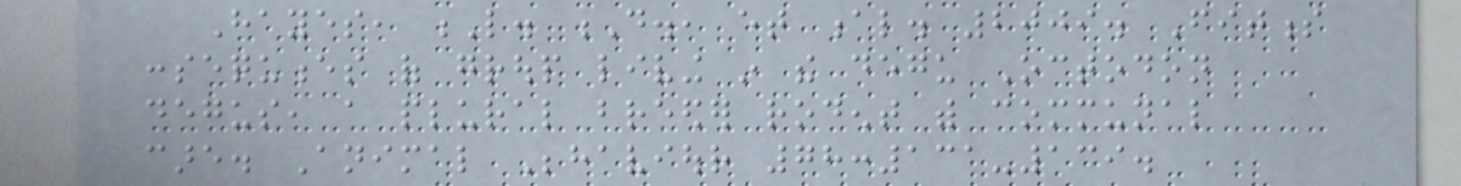Hayes, L. D., et al. 2009. Fitness
consequences of group living in the degu Octodon
degus, a plural breeder rodent with communal
care. Animal Behaviour 78:131-139.
